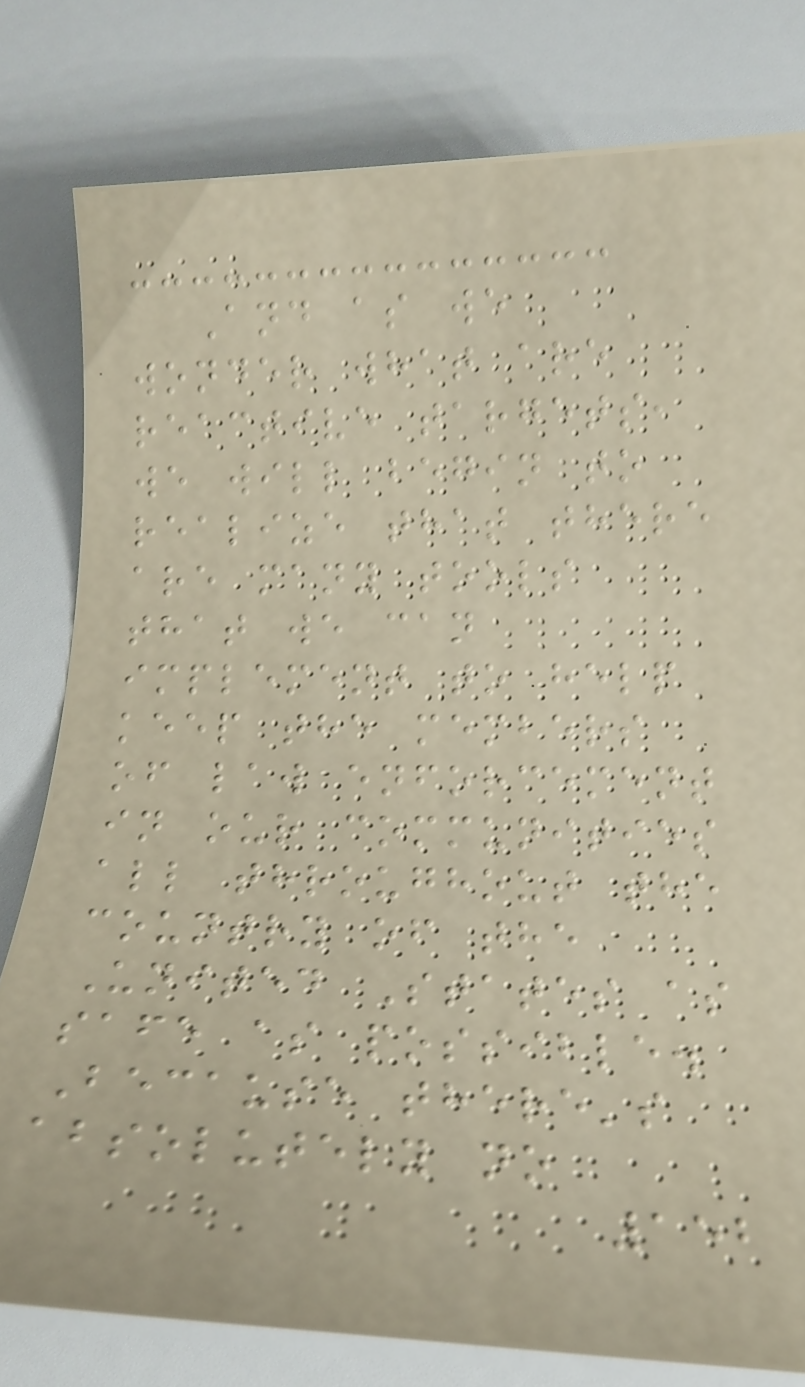And as we
wonder what are
reactive targets,
we will begin to
realize that there
are many tools
that we can
implement to help
keep the members
of law enforcement
in our communities
all throughout the
country of the
United States as
safe as possible.
Because there's
absolutely no
152
